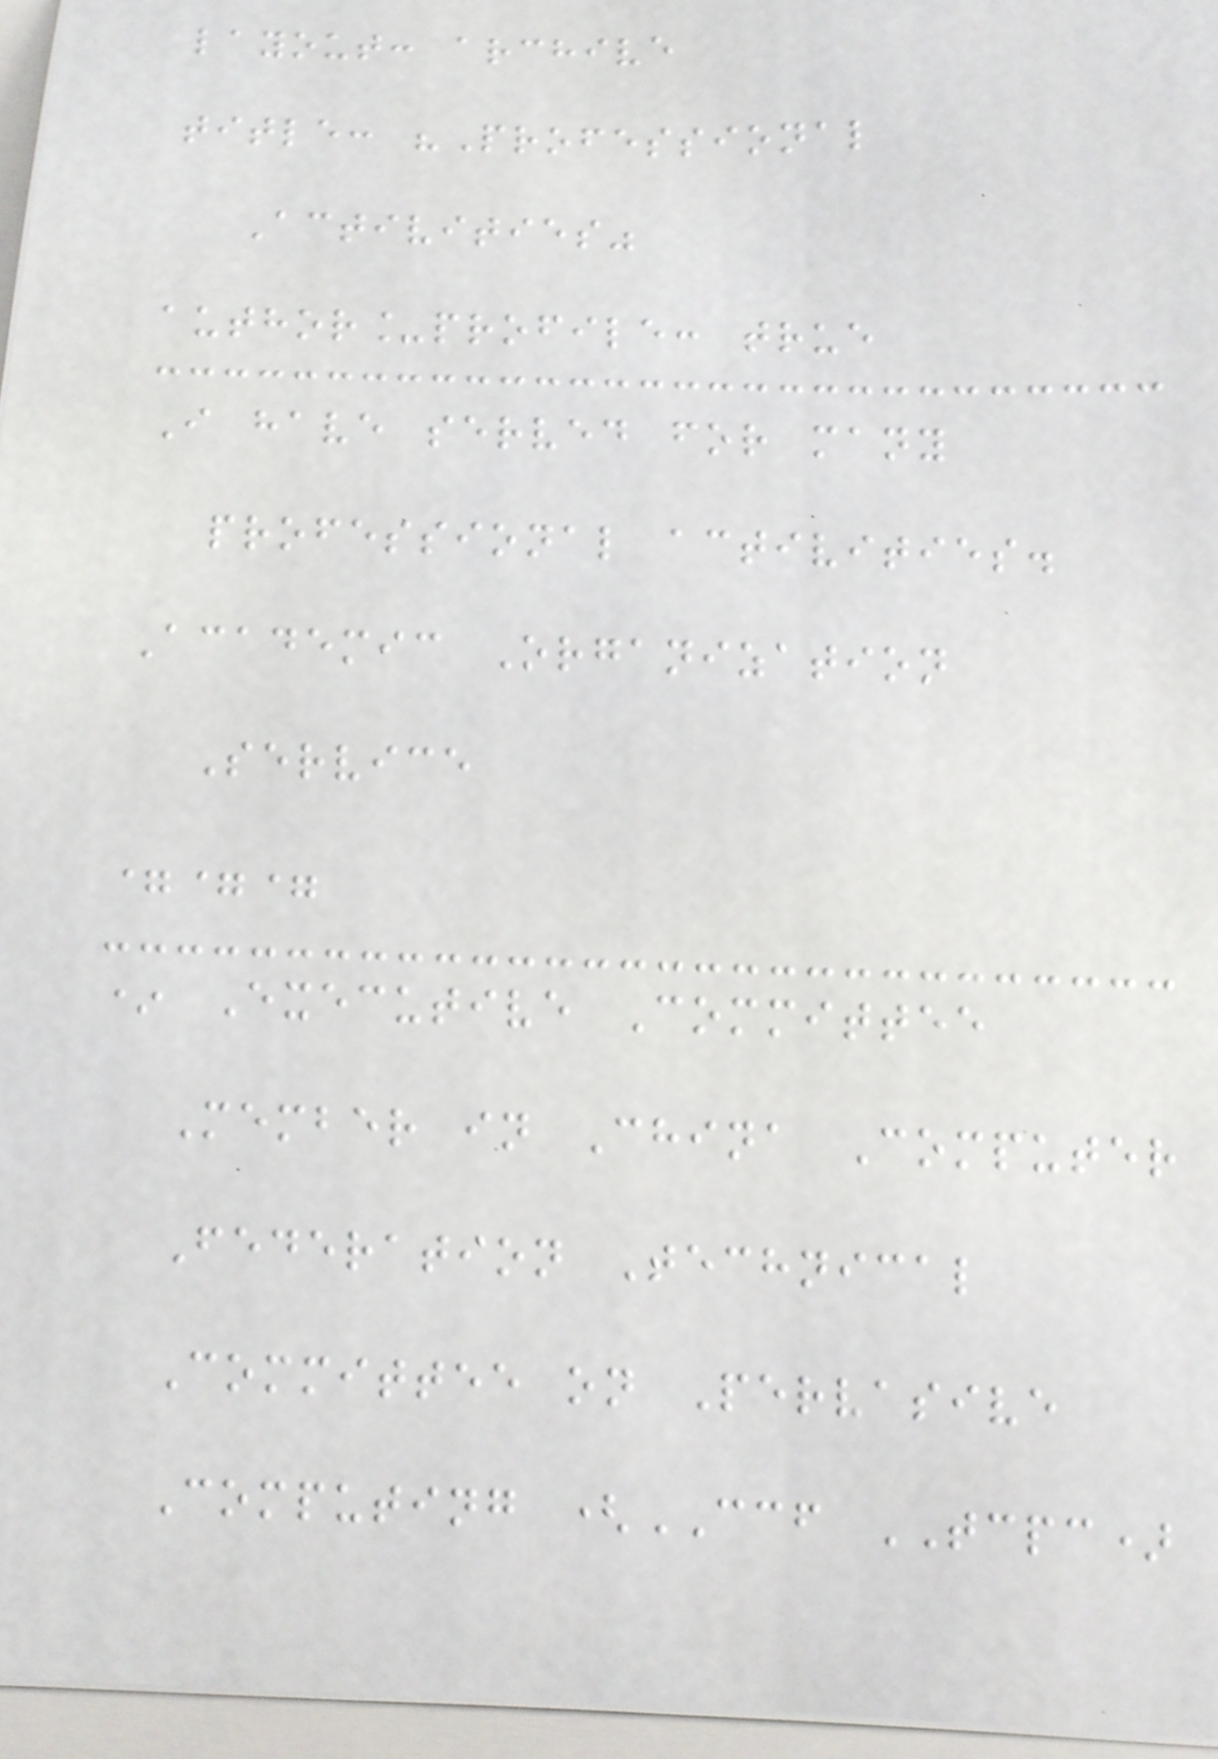layout: archive
title: "Professional
Activities"
author_profile: true
I have served for many
professional activities.
Academic Organization
Service
===
* Executive Committee
Member in China Computer
Federation Technical
Committee on Pervasive
Computing (CCF TCPC)
